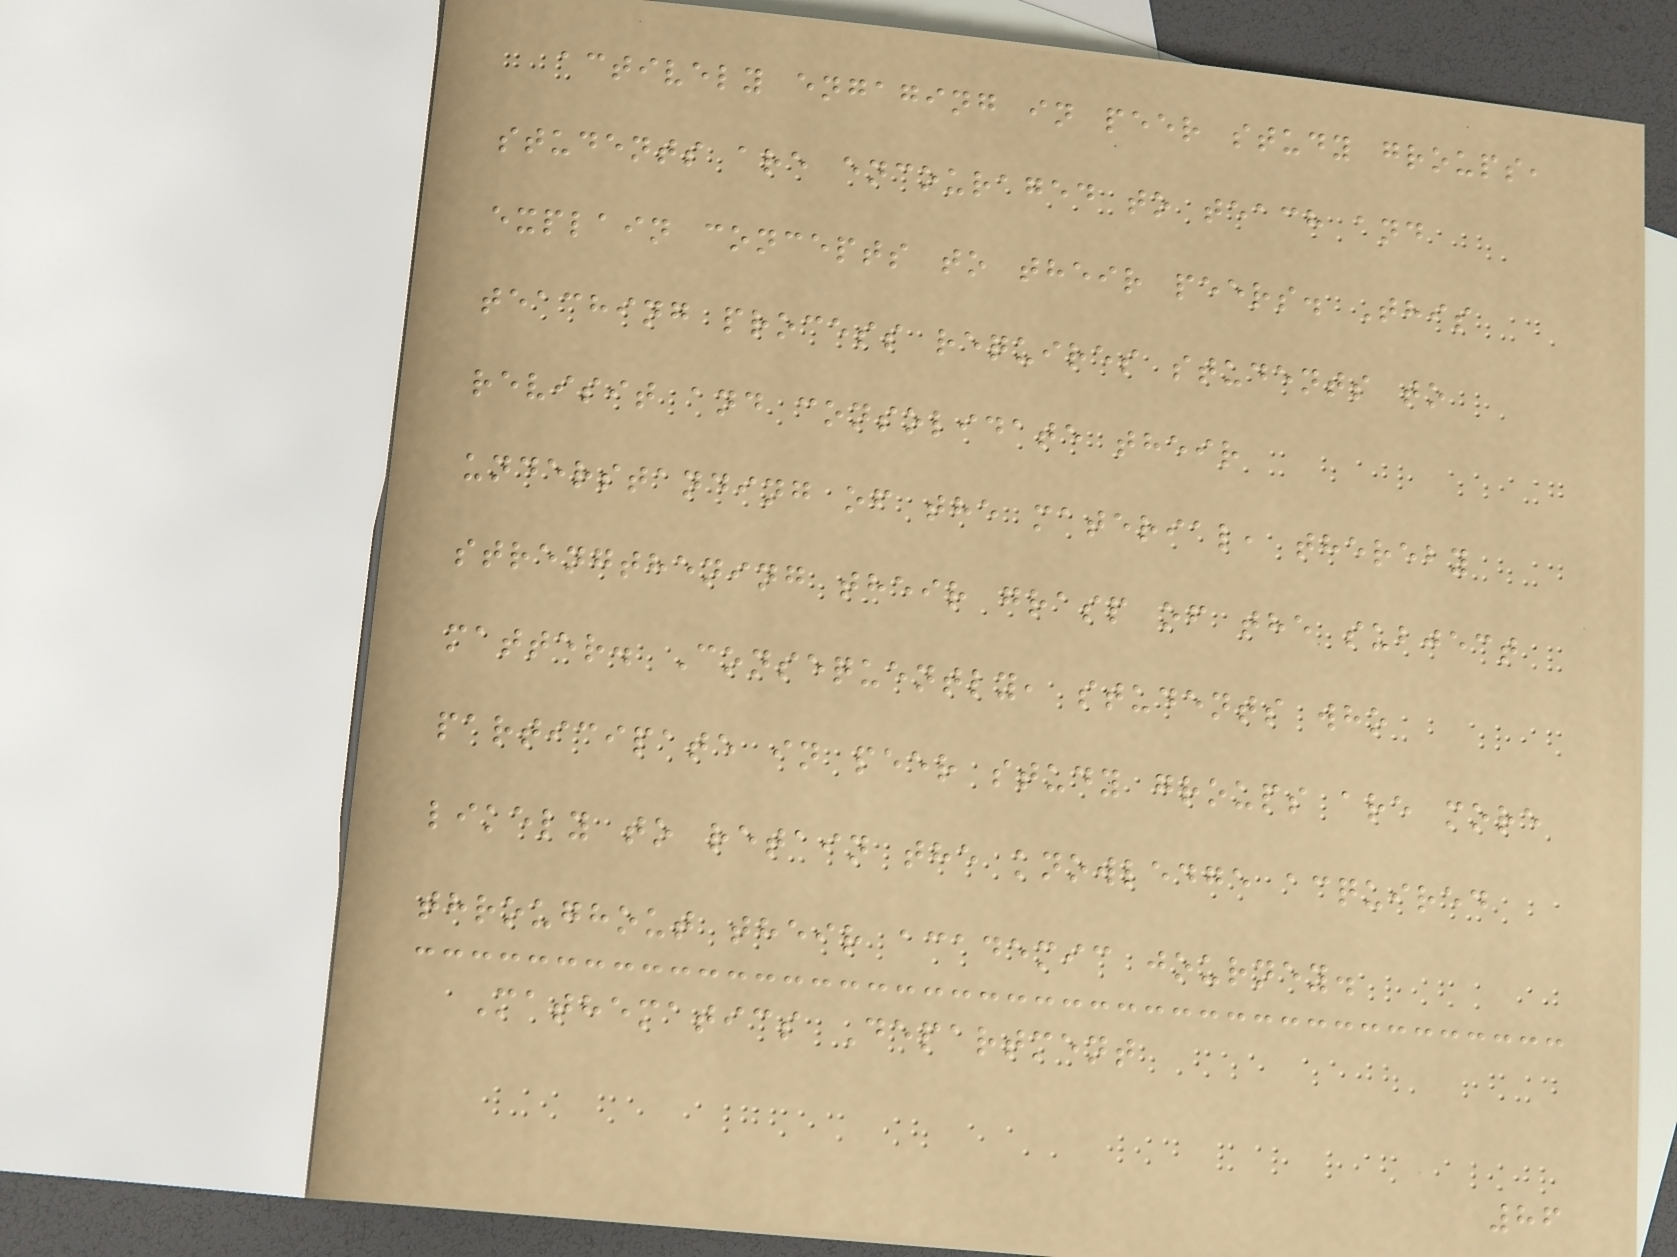actively engaging in peer study groups,
students are encouraged to teach and
explain concepts to their peers. This
teaching process requires students to
revisit and consolidate their
understanding of the material, thereby
strengthening their grasp of the subject
matter. Consequently, students who
participate in peer study groups are more
likely to retain the knowledge acquired
throughout their academic journey.
Mathematics Department
86
